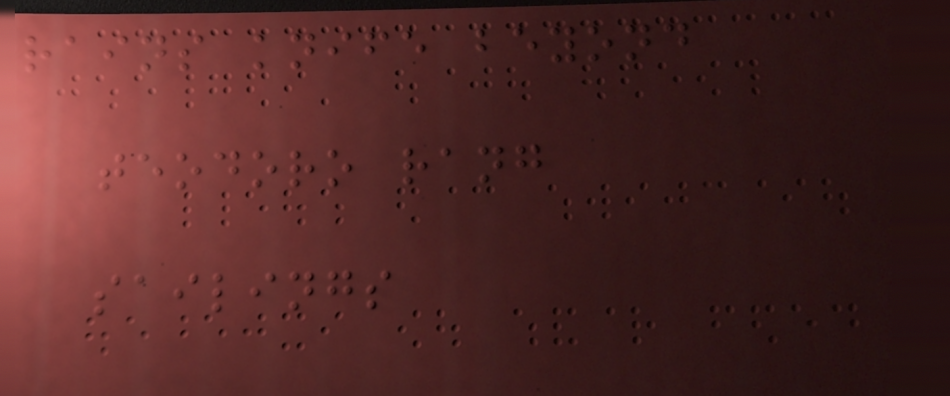rains knife beyond
teodoro rang
sailings
